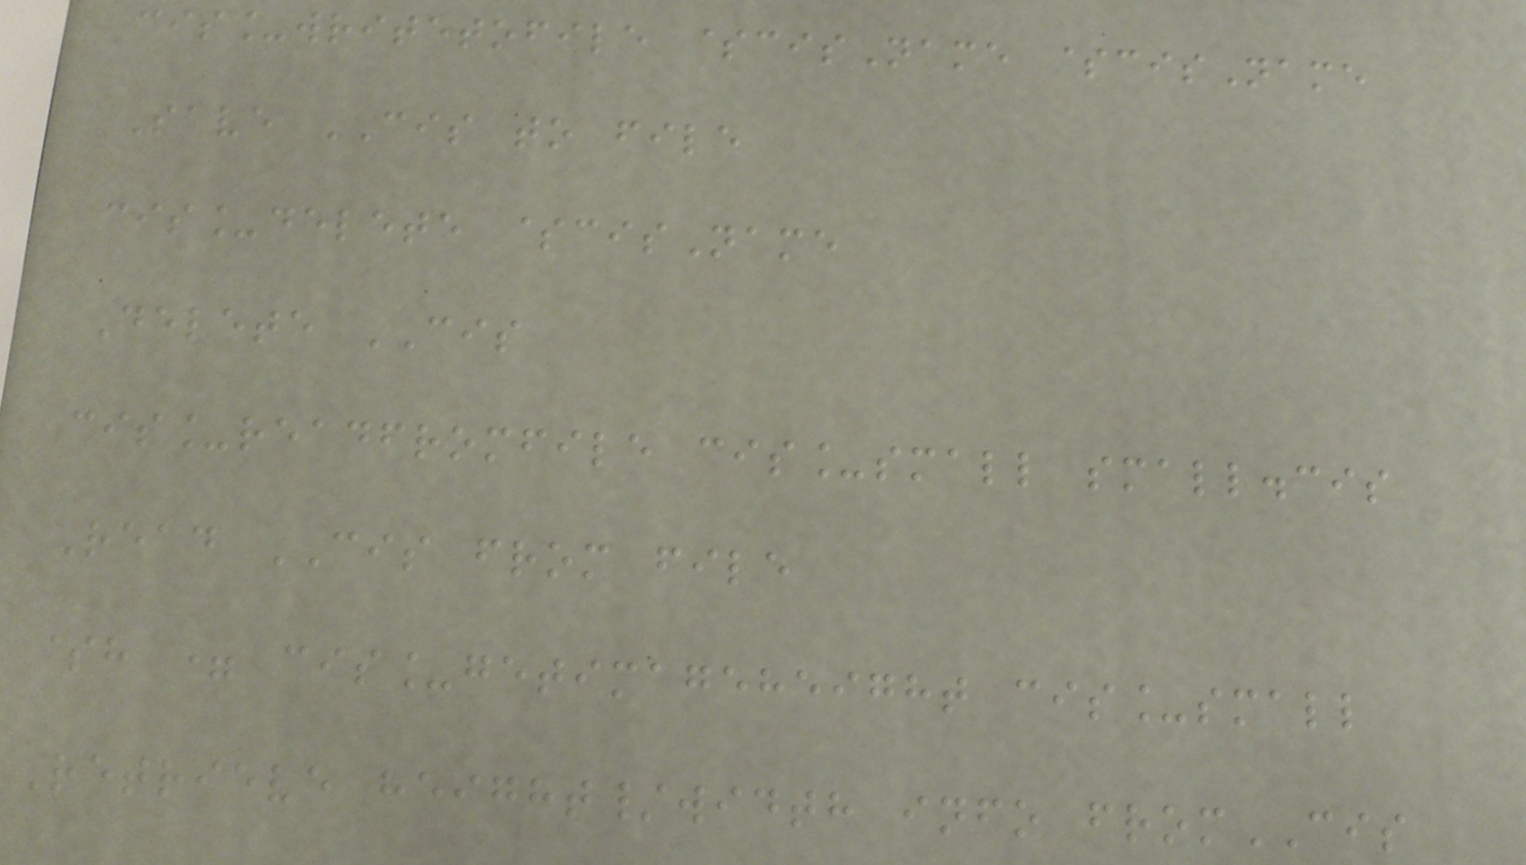cis_writetofile $cisName $cisName
Save CIS to file
cis_delete $cisName
Delete CIS
cis_readfromfile cis_small small.cis
Read CIS from file
$h = cis_getimageheight cis_small
Retrieve height/width info fromCIS
